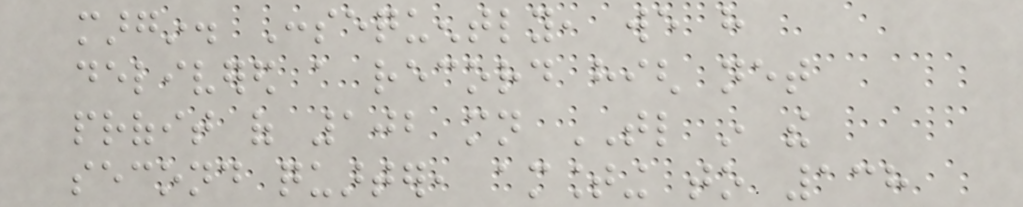margin. Consequently, we have
delivered a record high net
profit of 102 mn TL in the
second quarter, amounting to 138
